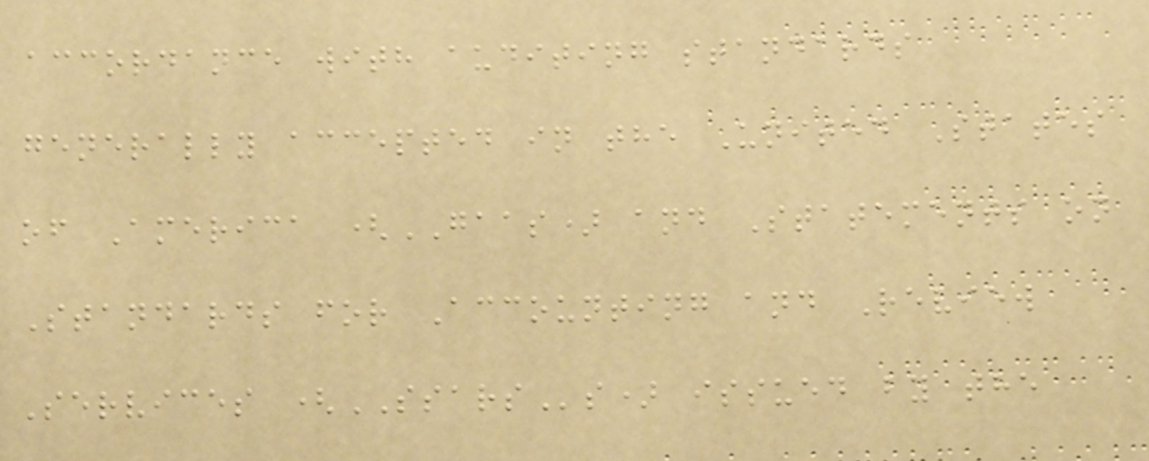accordance with auditing standards
generally accepted in the United States
of America (GAAS) and Statements on
Standards for Accounting and Review
Services (SSARSs) issued by the
